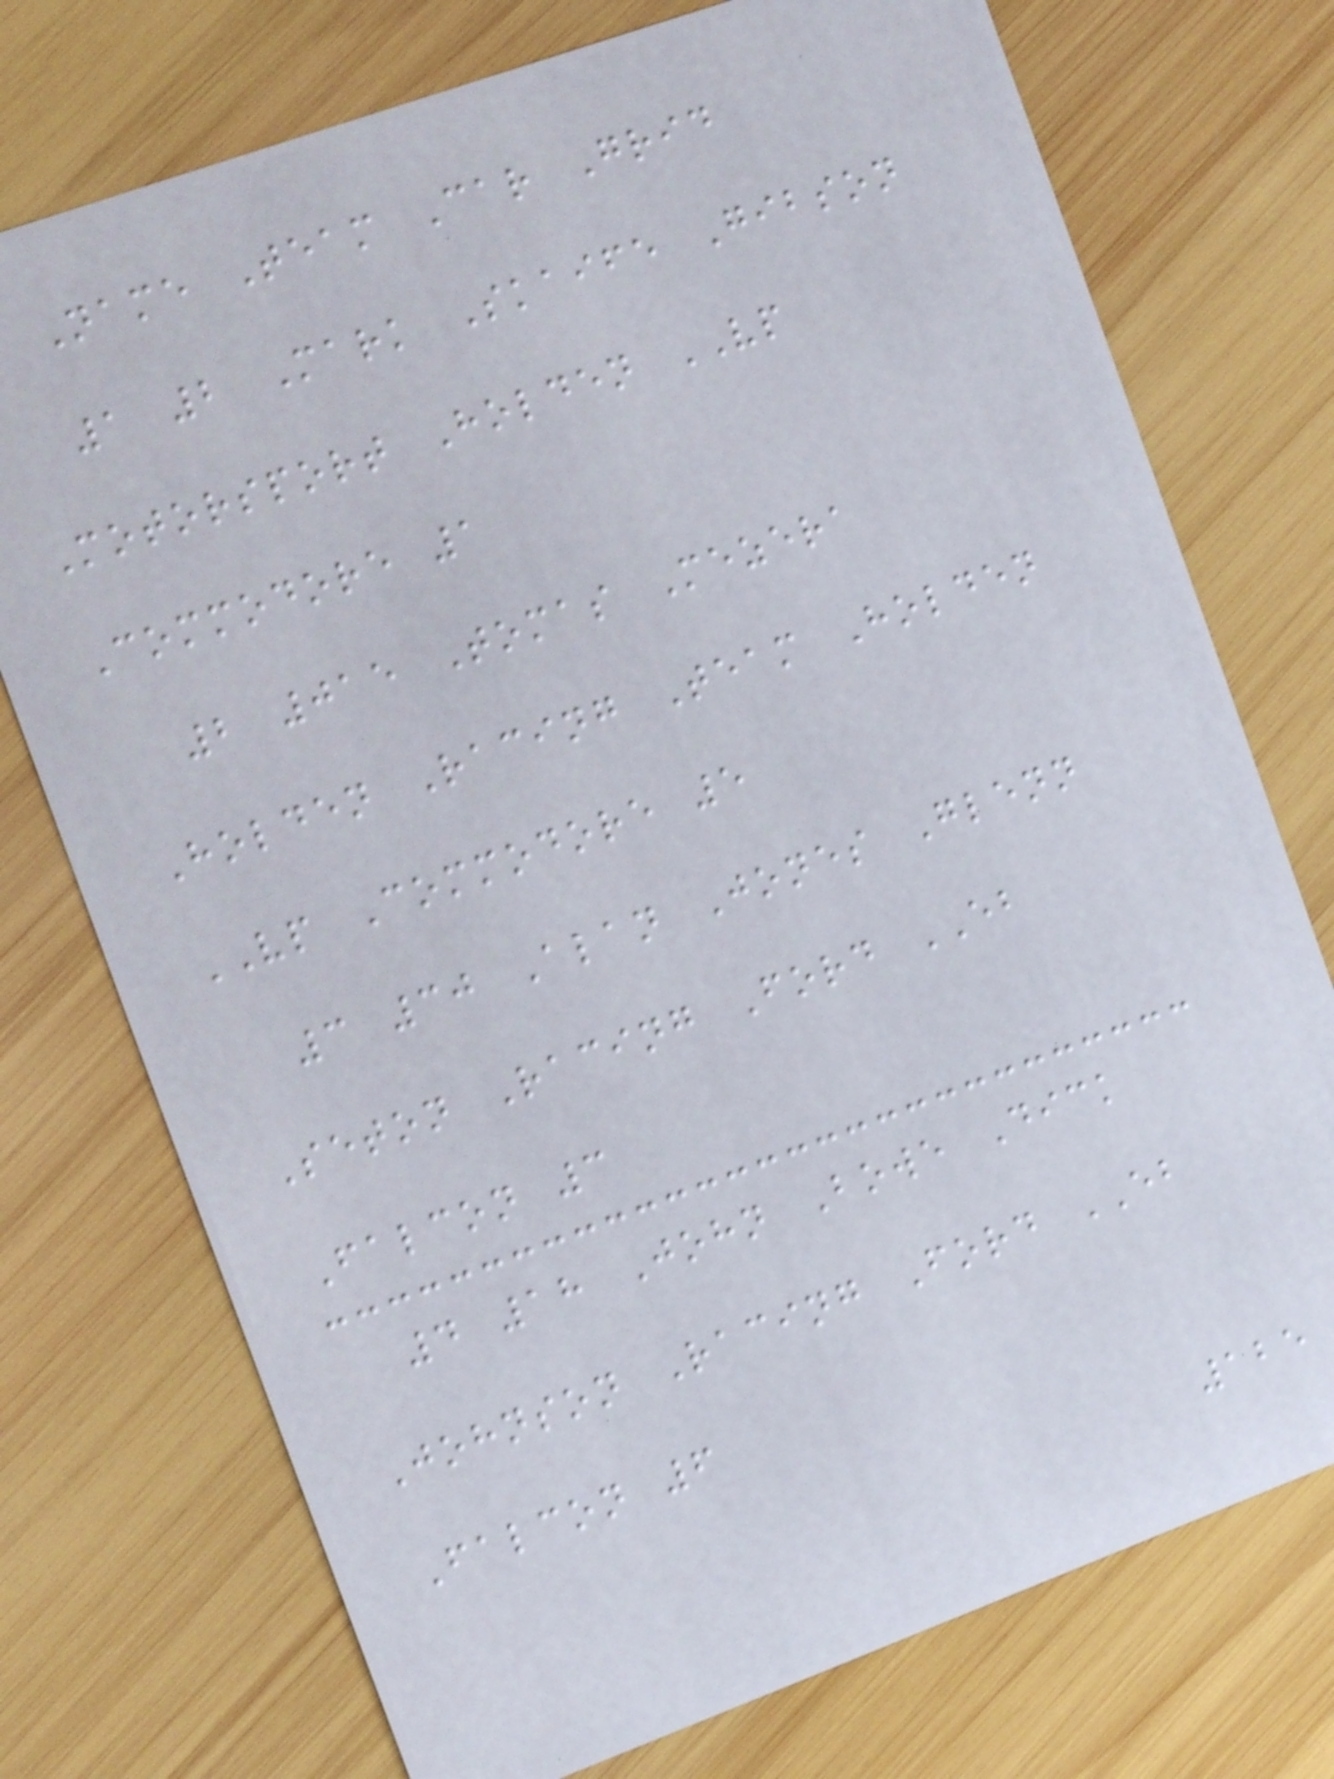Name Team Car Grid
1 2 Mark Skaife Gibson
Motorsport Holden VP
Commodore 1
2 015 Tomas Mezera
Holden Racing Team Holden
VP Commodore 5
3 30 Alan Jones Glenn
Seton Racing Ford EB
Falcon 3
4 18 John Bowe Dick
Johnson Racing Ford EB
Falcon 6
125
